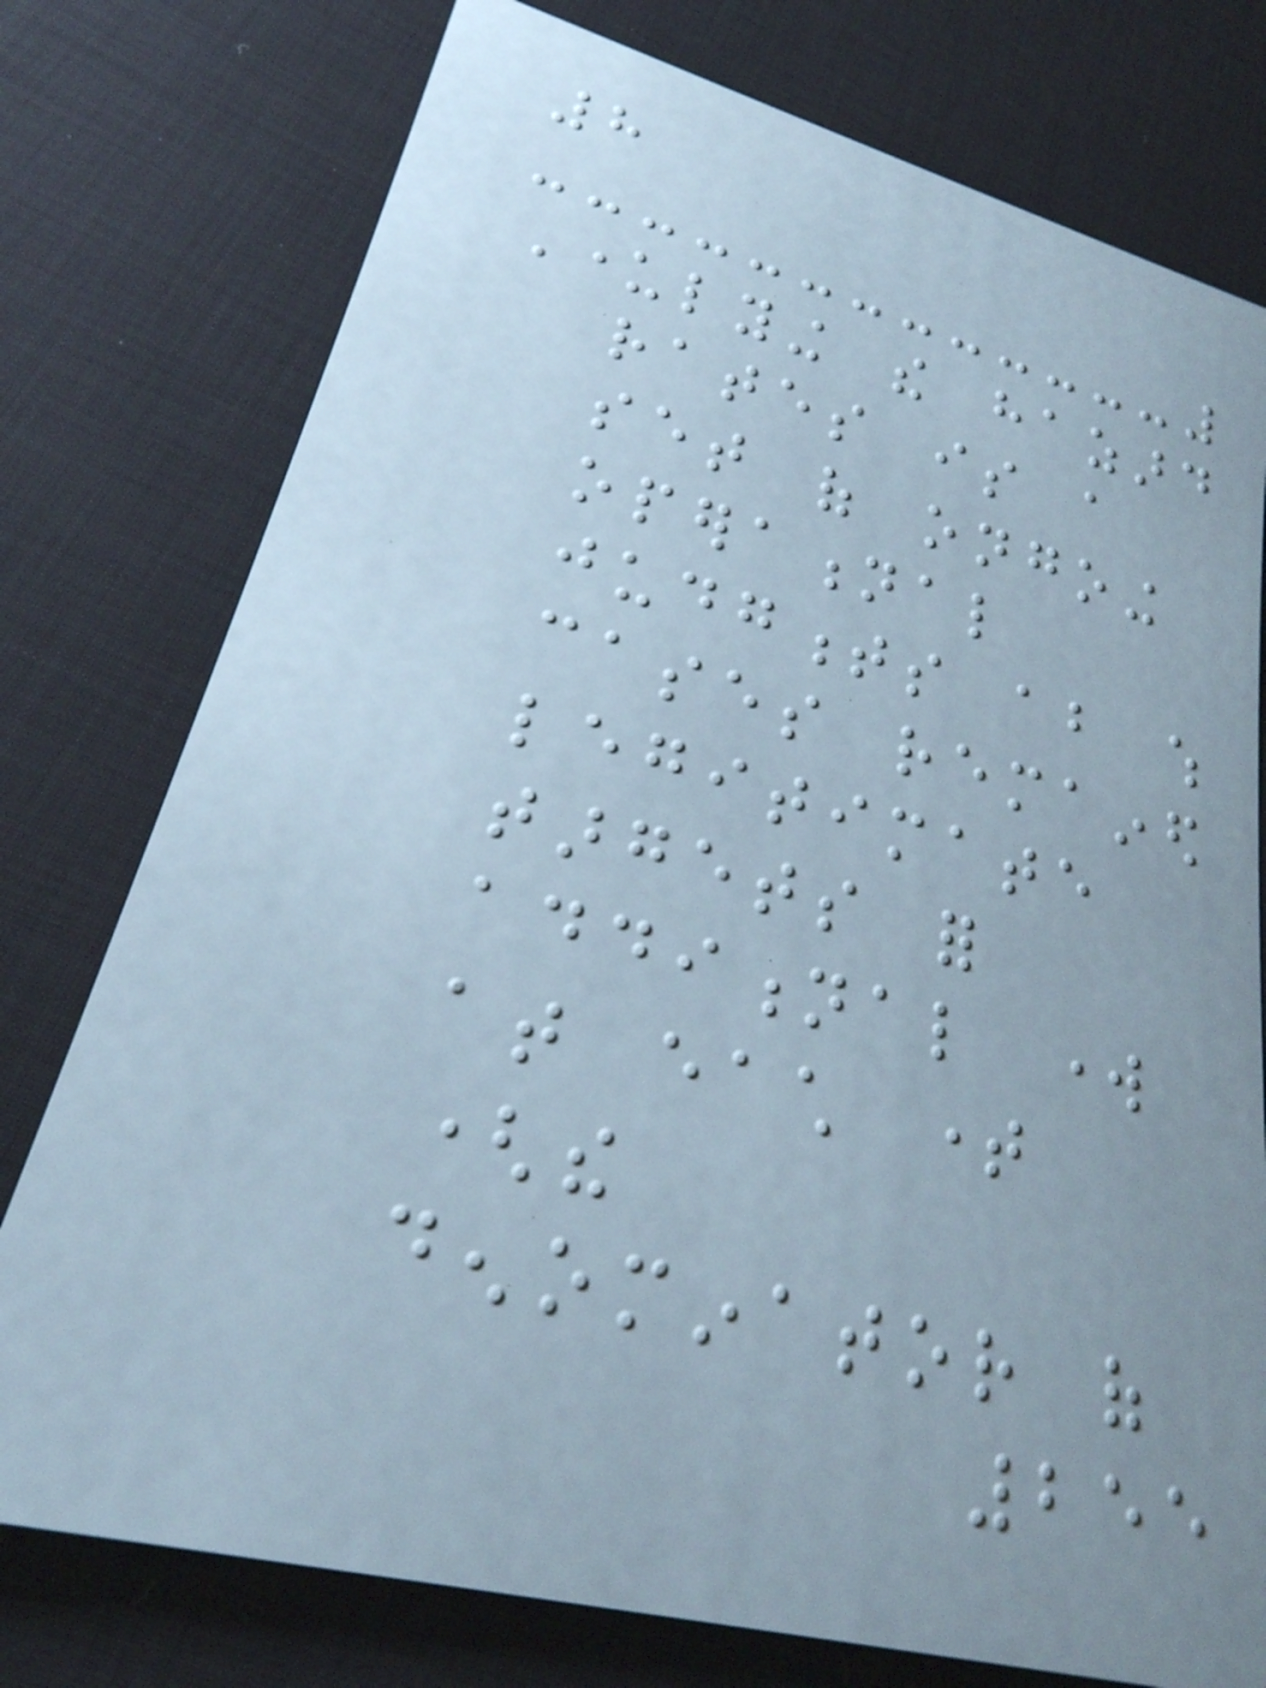8
Underlying the hazard
rates is a
set of ongoing
operational
judgments about which
cases remained
legitimate
targets for
additional work
at each time
(the
denominator of
255
